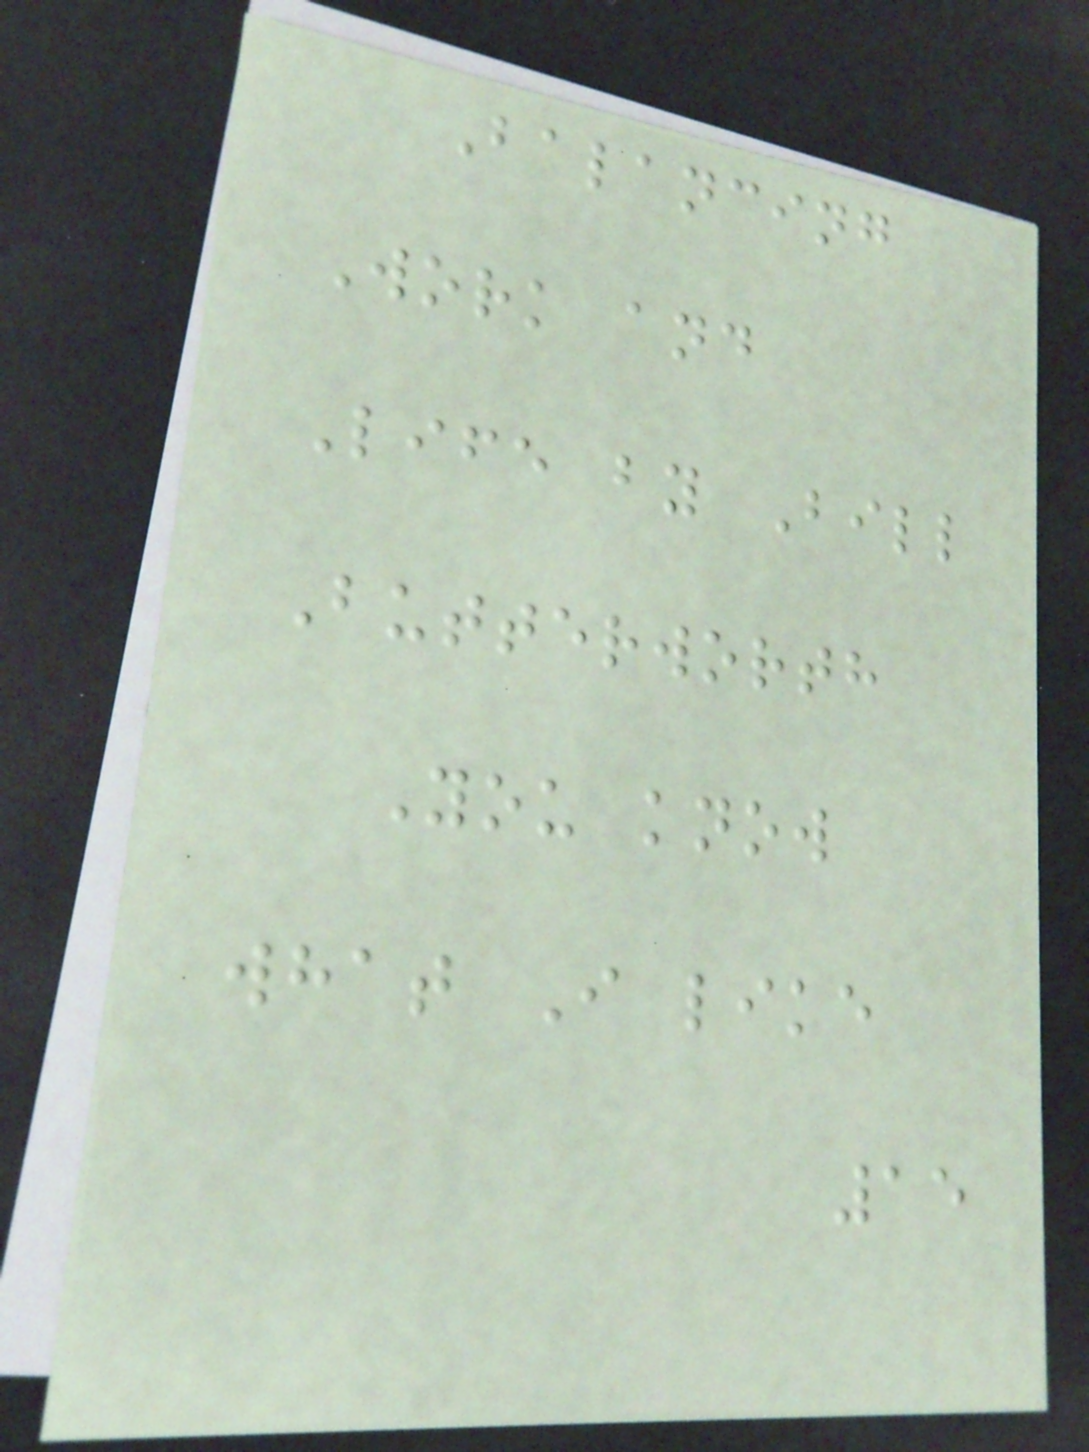Balancing
Work and
Life by Bill
Butterworth
You know
what I like
15
